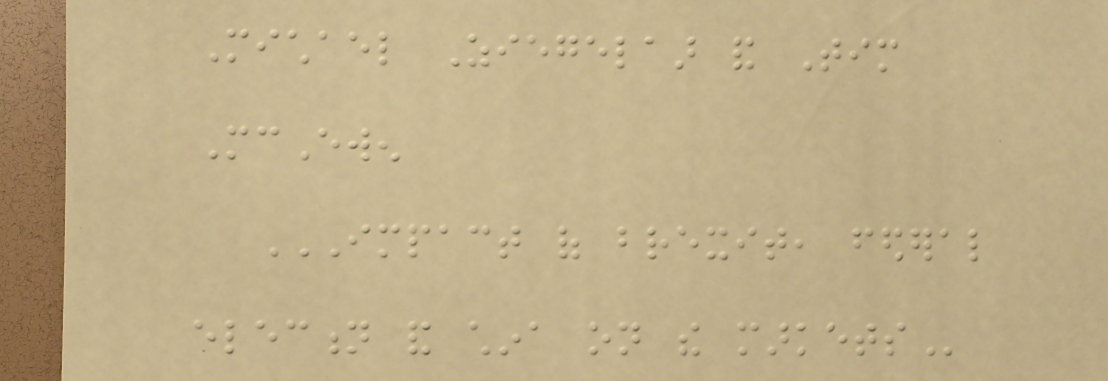Michael Ziegelaar and Tim
McEwen
IMPACT OF BREXIT, FEDERAL
ELECTION AND CHINA ON THE MARKETS
